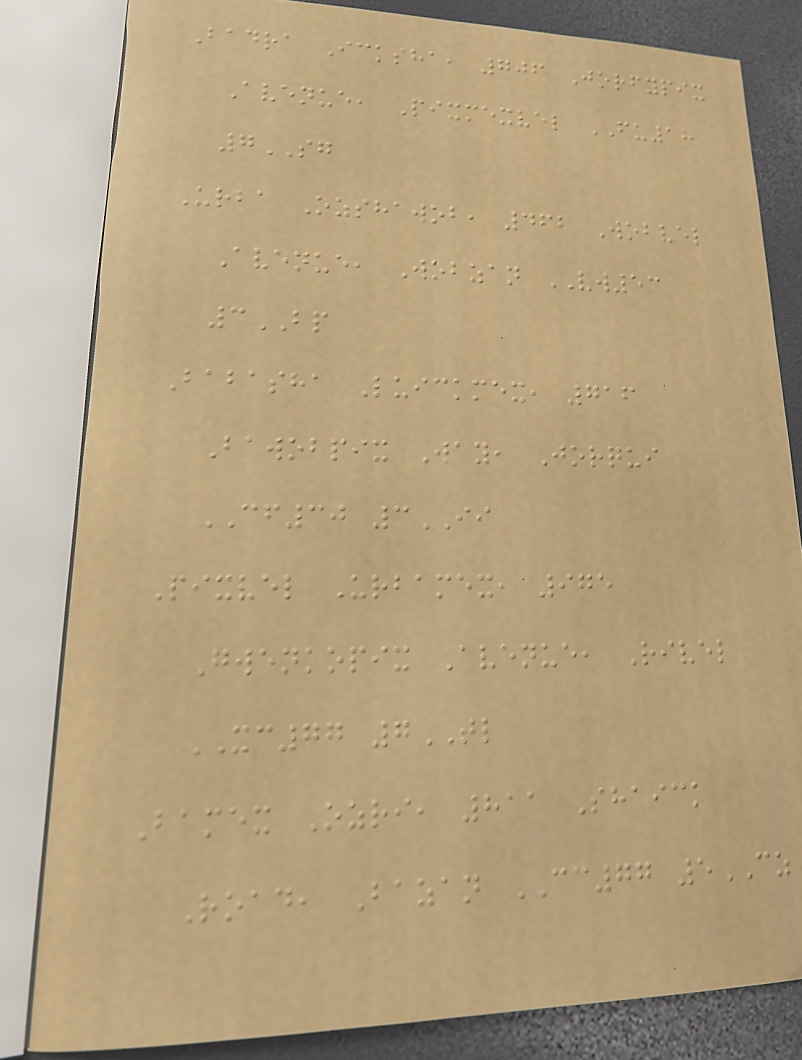Badra Icksha, 706 Jorfypix
Avenue, Pixmexvel FU18
7SG
Urba Ozshawob, 462 Wobvel
Avenue, Wobzan VW53
3BP
Babasha Luickmex, 716
Bawobpix Way, Jorqui
CF30 3II
Pixvel Urbamex, 975
Gwenkopix Avenue, Rivel
XC77 7TL
Bamex Ozri, 811 Shaick
Road, Bazan CC77 5CZ
